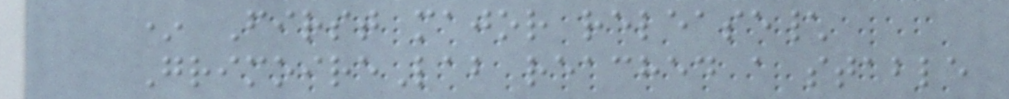* First major release\
GrimoireLab reached a stable
